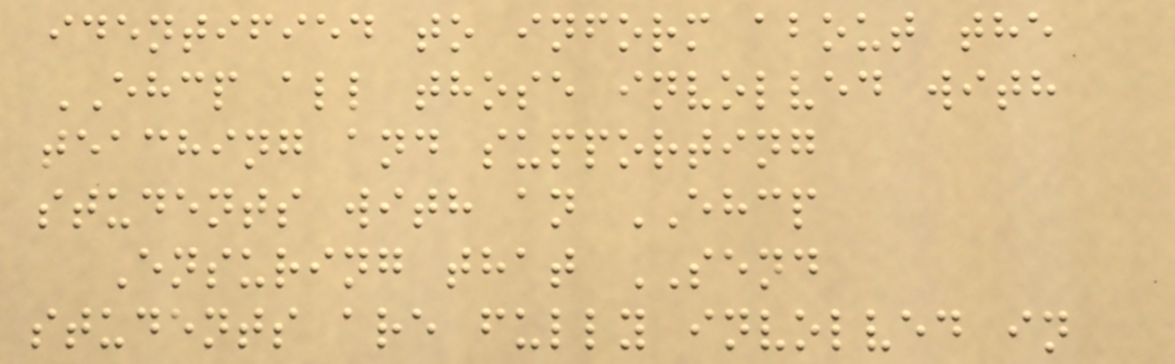identified to inform about the
EHCP all those involved with
teaching and supporting
students with an EHCP
Ensuring that SEND
students are fully involved in
